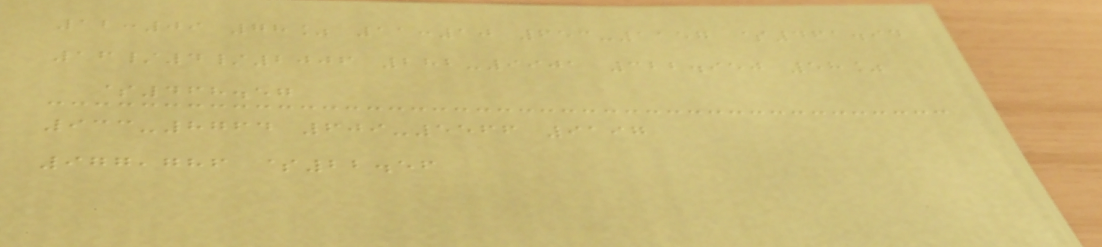12:09 78% 11:10 653-1157 $461.94
16/4/2006 282-9901 322.950 58%
$468.57
933-8764 609-5566 9197
977,786 $22.56
